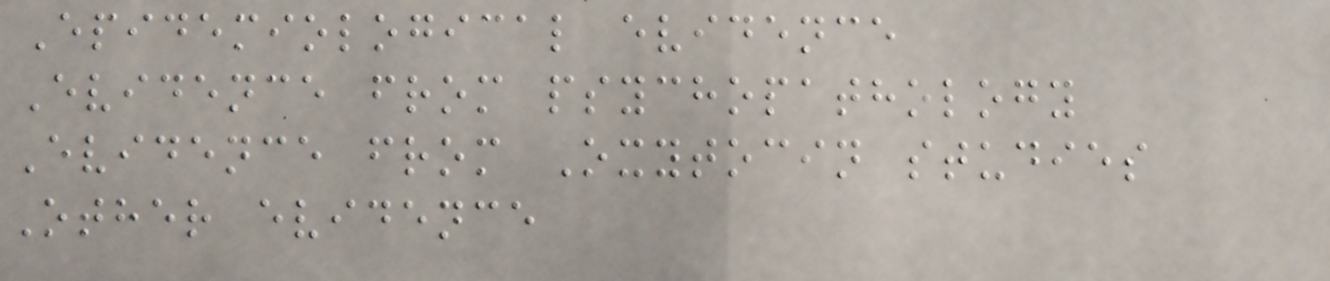Epidemiological evidence
Evidence from psychopathology
Evidence from Oxytocin studies
Other evidence
